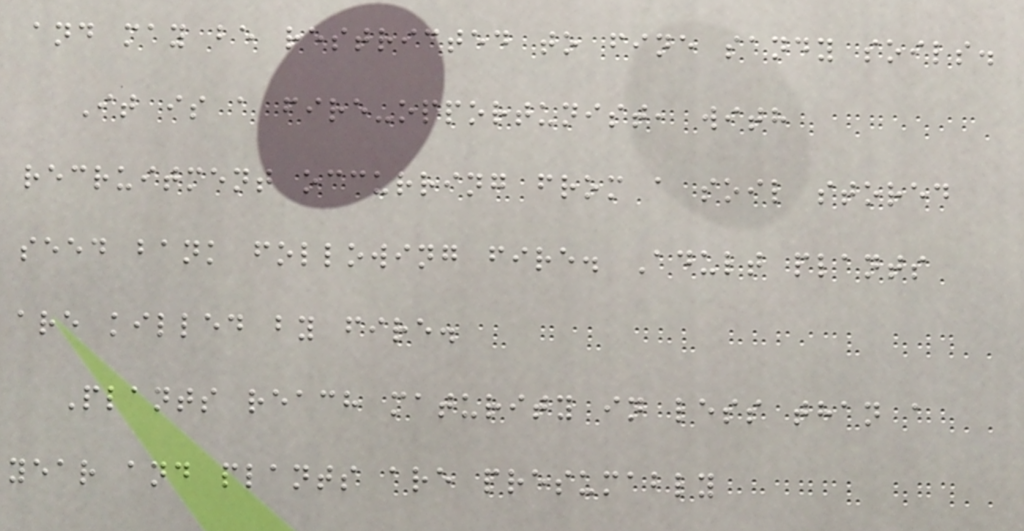and may be restricted to fine sandy soils.
It is a fire-opportunist, with
recruitment occurring from a soil stored
seed bank following fire. Adult plants
are killed by fire.
Plants reach maturity in less than a
year and plants are presumably
